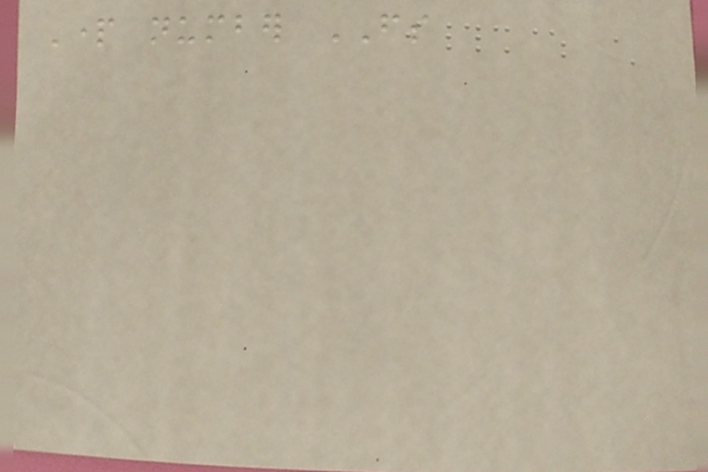Part number FS
